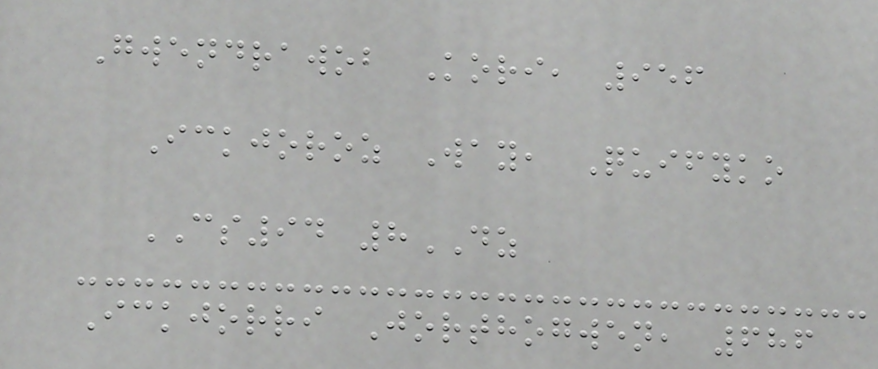Gwendrawob Kori, 956
Ickjoroz Way, Quifyko
CS94 8DZ
Ickjorri Jorthogwen, 686
